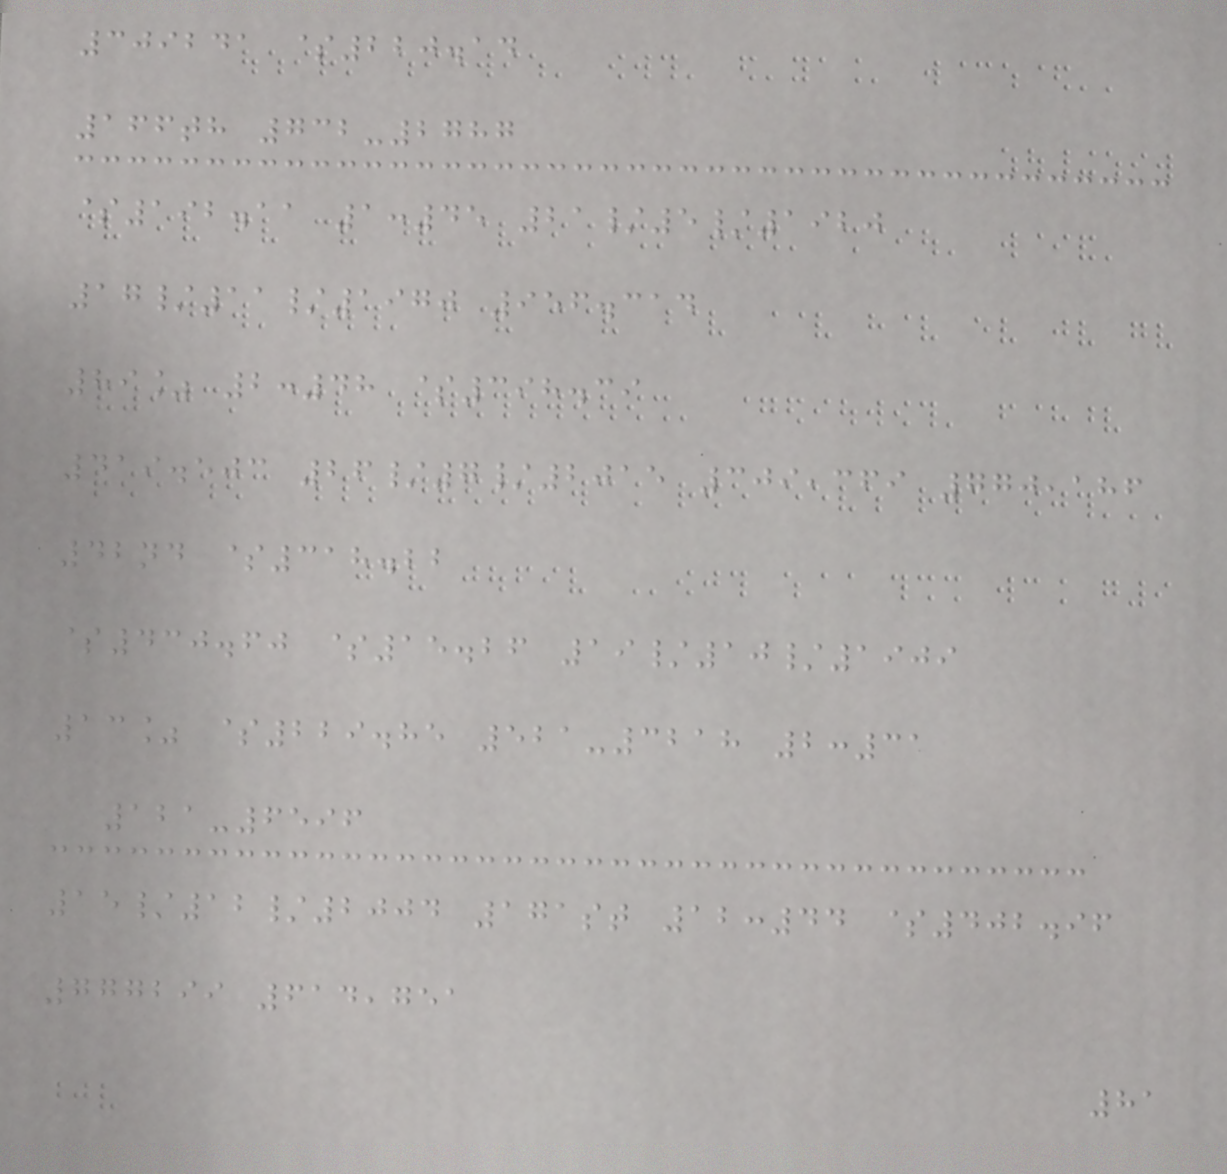309241 $220.14
166th 732-2787
$192.11 1:45 21/5/1920
17/11/1970 956.314
89% 2:48 $398.39
419.503 26/7/2015 309,369 770,186
42nd $318.22
$430.60 $15.26 19/10/1909
13% $229.85 521-3218 2:31
121-6596
15/12/2004 171st 12:44 $402.96
777299 614,751
81
